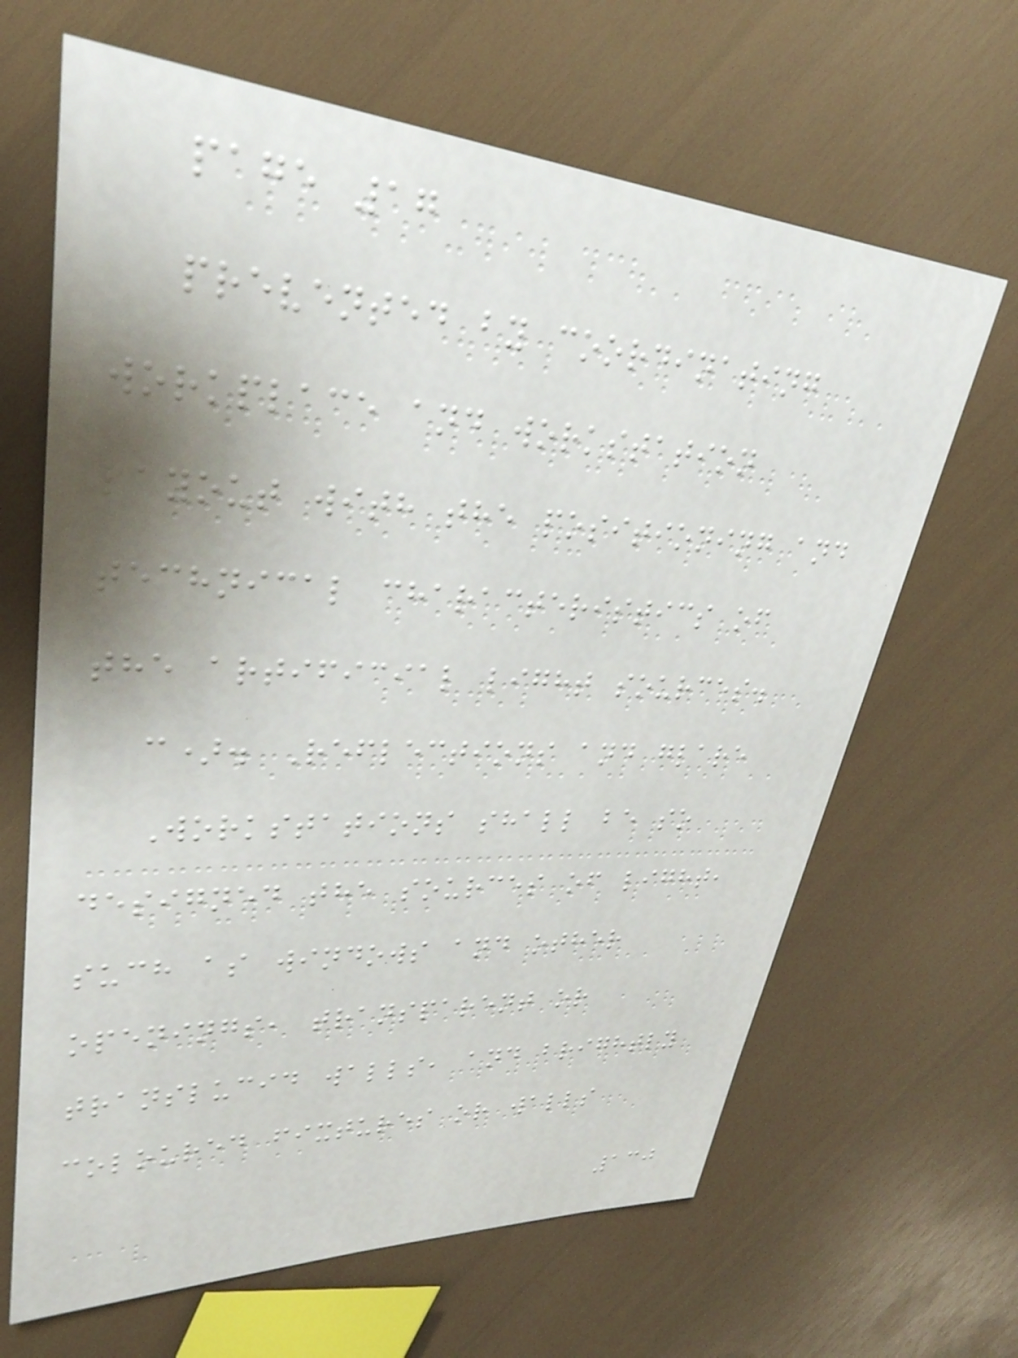page 17
prevented by coordinating
workplace and workstation
layout with the positioning and
technical characteristics of
the artificial light sources.
c). Reflections and glare
Workstations shall be so
designed the sources of light,
such as windows and other
openings, transparent or
translucid walls, and brightly
coloured fixtures or walls
130
